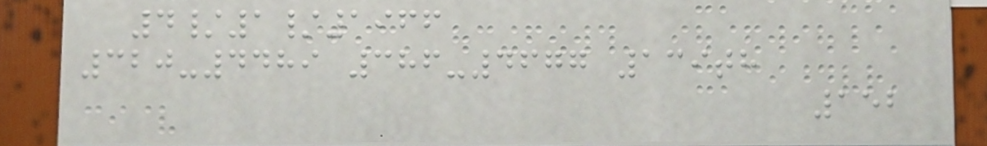4/1/1966
320-4489 386-4677 139th
152
